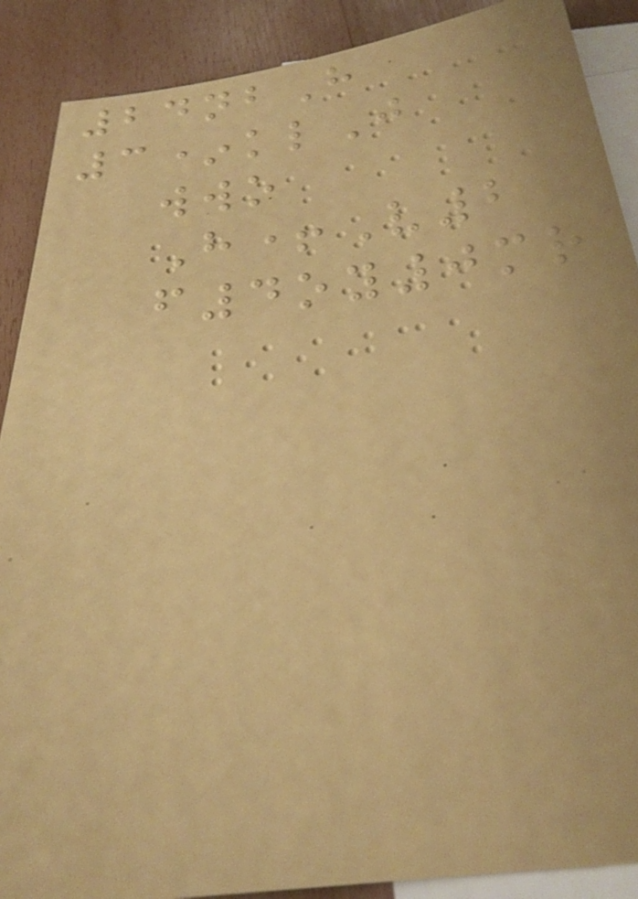24nbH
3*klJ
wwo
H+V2
f4oy0mr
